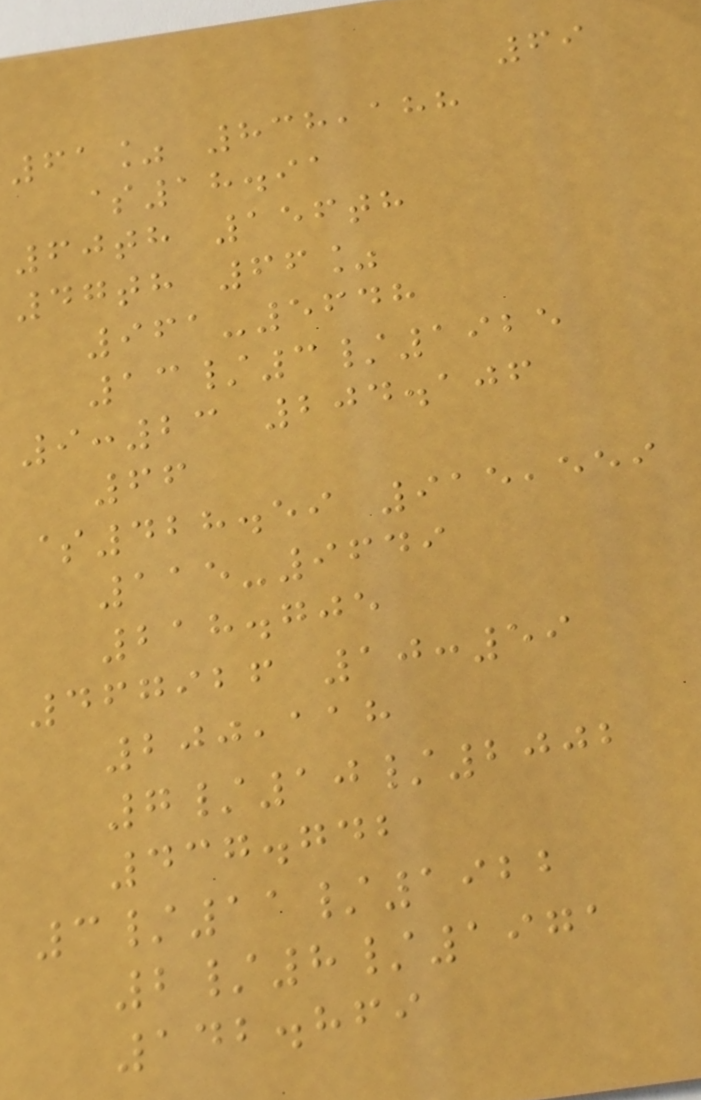69
61% 838,188
$18.91
60th 156th
47th 66%
961-5648
13/3/1925
9:23 204.106
66
$428.59 915,559
115-9649
218.705
467926 10:59
200,118
7/10/2002
437.742
3/11/1922
2/8/1971
142.869
